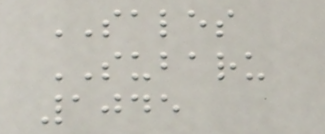SALES
SUBARU
1045
